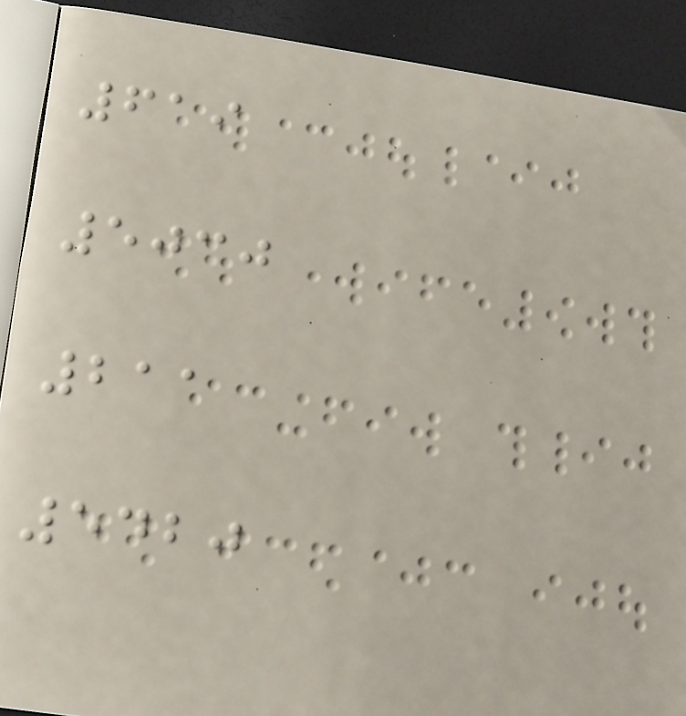619
5030
211
5420
